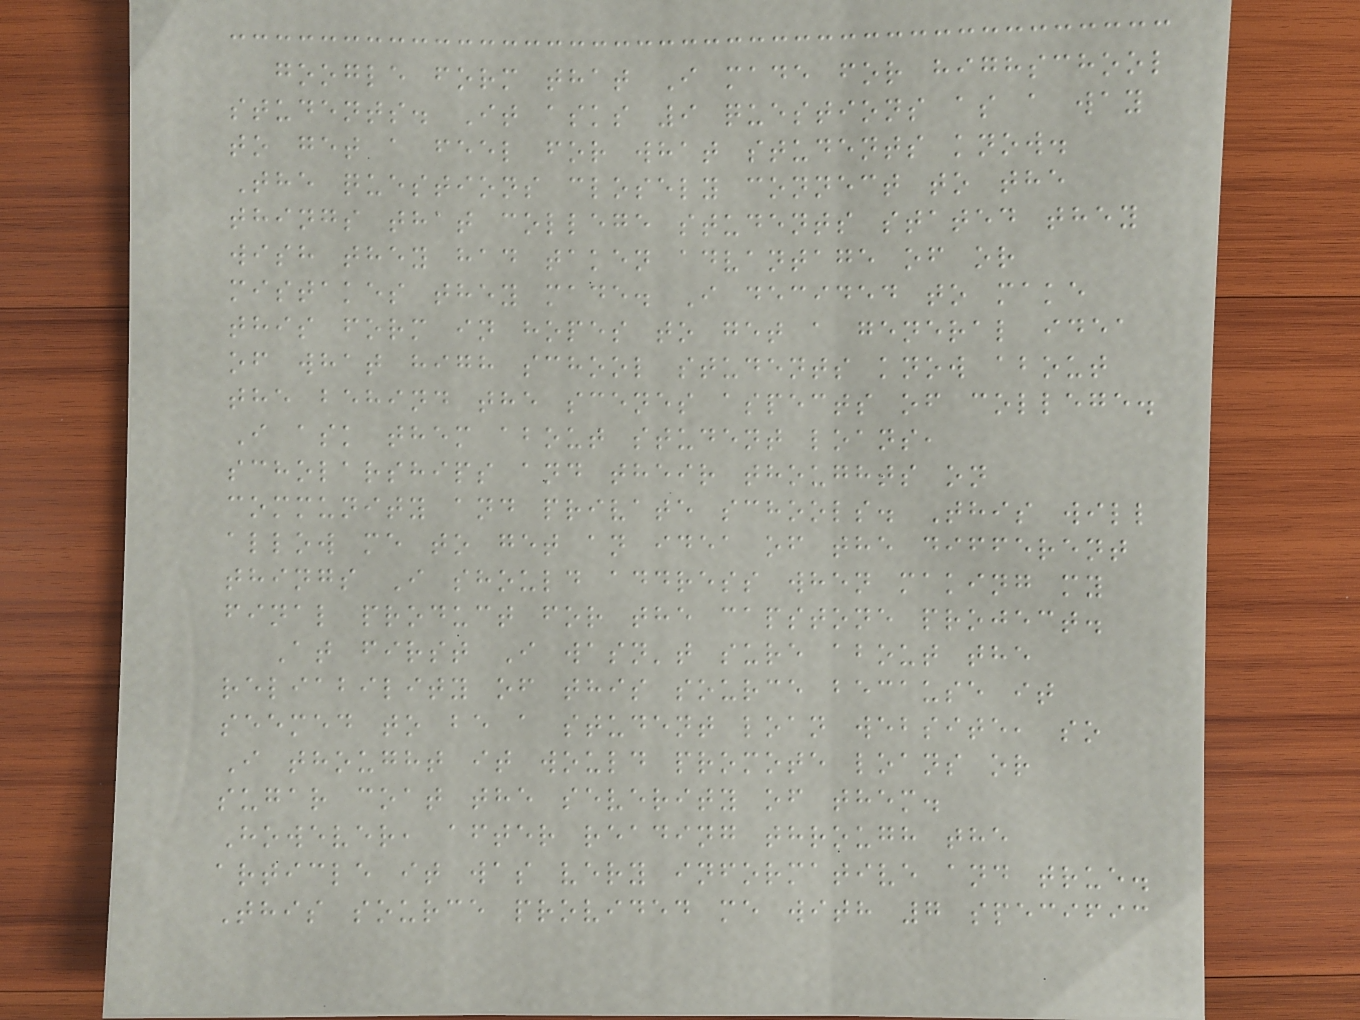google form that I made for highschool
students. It asks 9 questions as a way
to get a feel for what students know.
The questions closely connect to the
things that college students stated they
wish they had taken advantage of or
mistakes they made. I decided to make
this form in hopes to get a general idea
of what high school students know about
the behind the scenes aspects of college.
I ask them about student loans,
scholarships and their thoughts on
community and private schools. This will
allow me to get an idea of the different
things I should address when making my
final product for the capstone project.
At first I wasn't sure about the
reliability of this source because it
seemed to be a student loan website, so
I thought it would promote loans or
sugar coat the severity of them.
However, after reading through the
article it was very informative and true.
This source provided me with 7 specific
